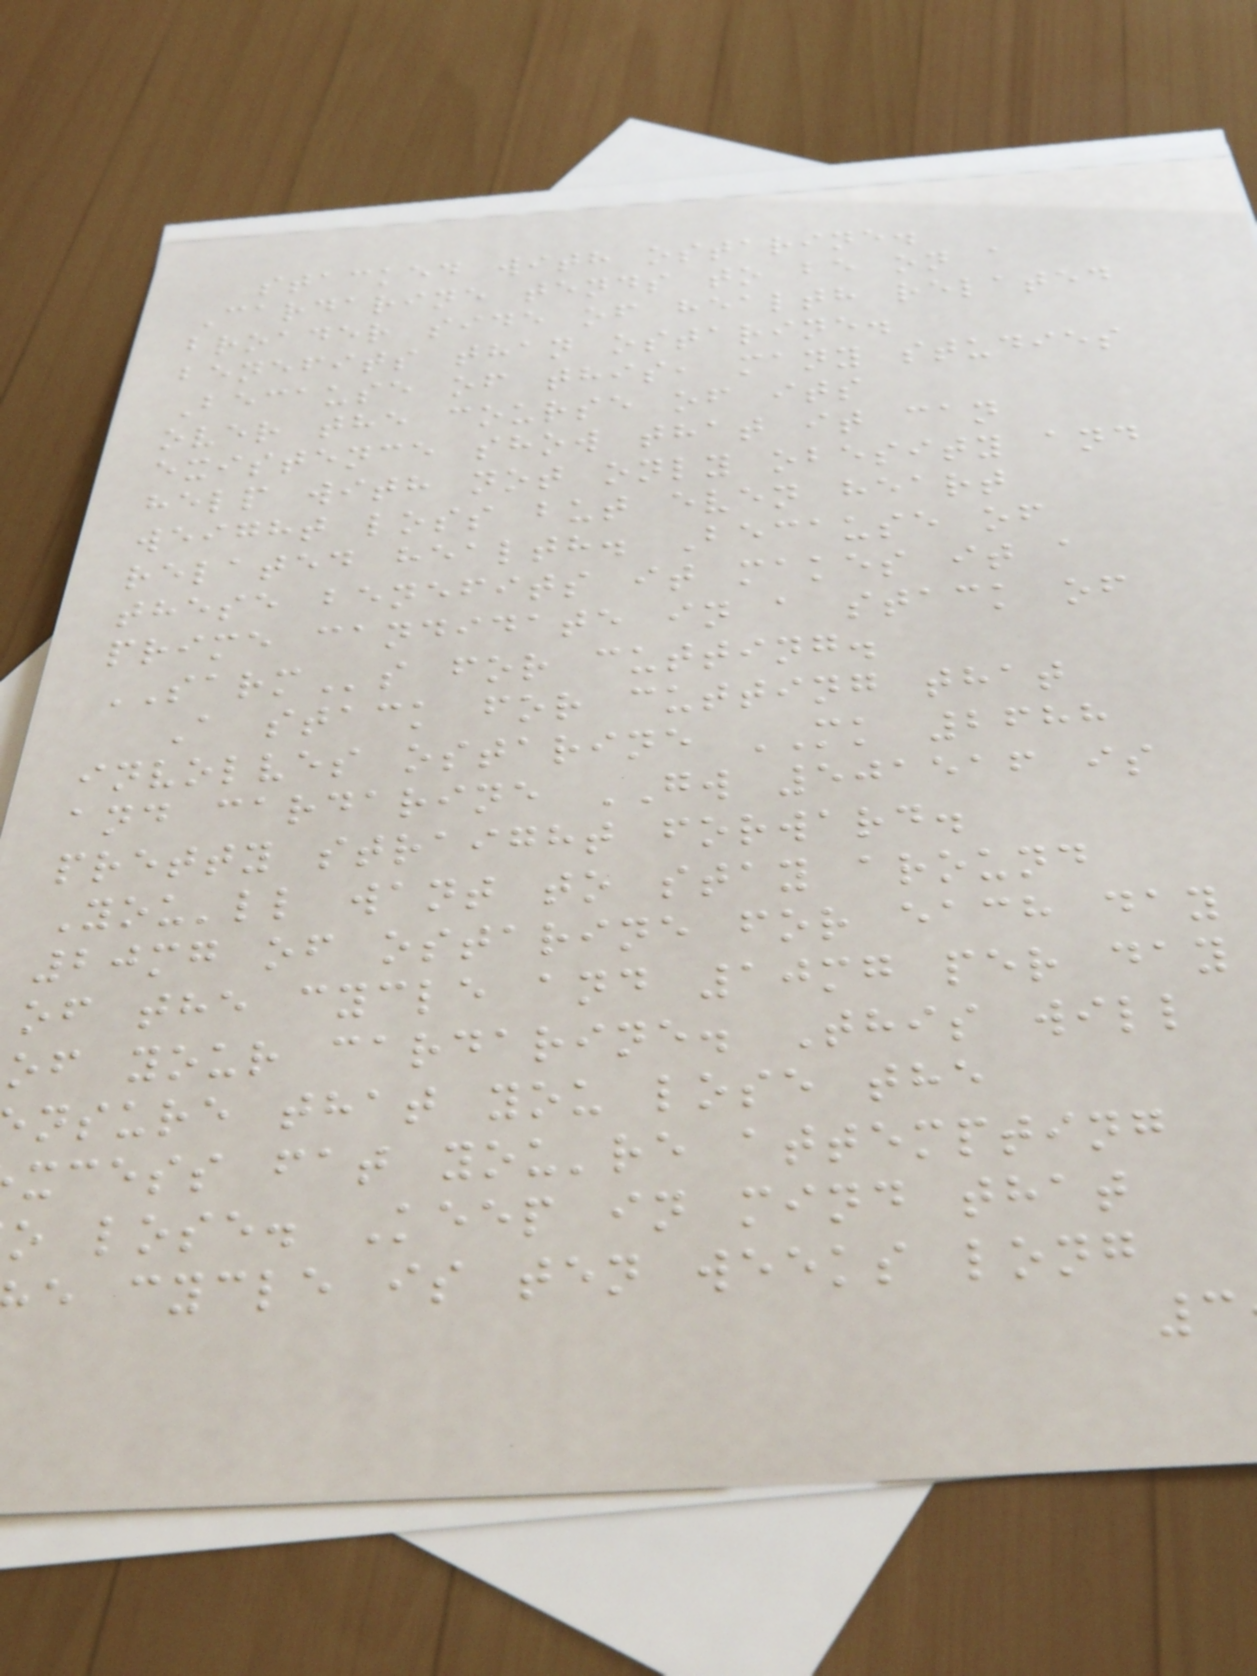stacked with ostarine.
Cardarine tends to be on a
broader side of health related
benefits than ostarine.
Because of this, many studies
over the course of its
existence show that it can
help with not only obesity and
weight loss but even heart
related health. Because of
these benefits it makes it a
prime candidate in a stack of
SARMs for cutting.
A stack for cutting that
involves ostarine MK 2688
and cardarine GW 501516 is
pretty straight forward.
You'll want to stay around
20mg of ostarine for each day
of the cycle and 10mg per day
of your cardarine. This will
nsure that you lose the
xcess fat you're attempting
o lose. Keep in mind that
e cycle is ten weeks long
